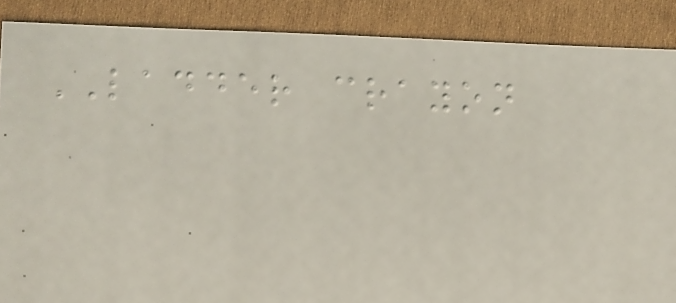LADDER crayon
